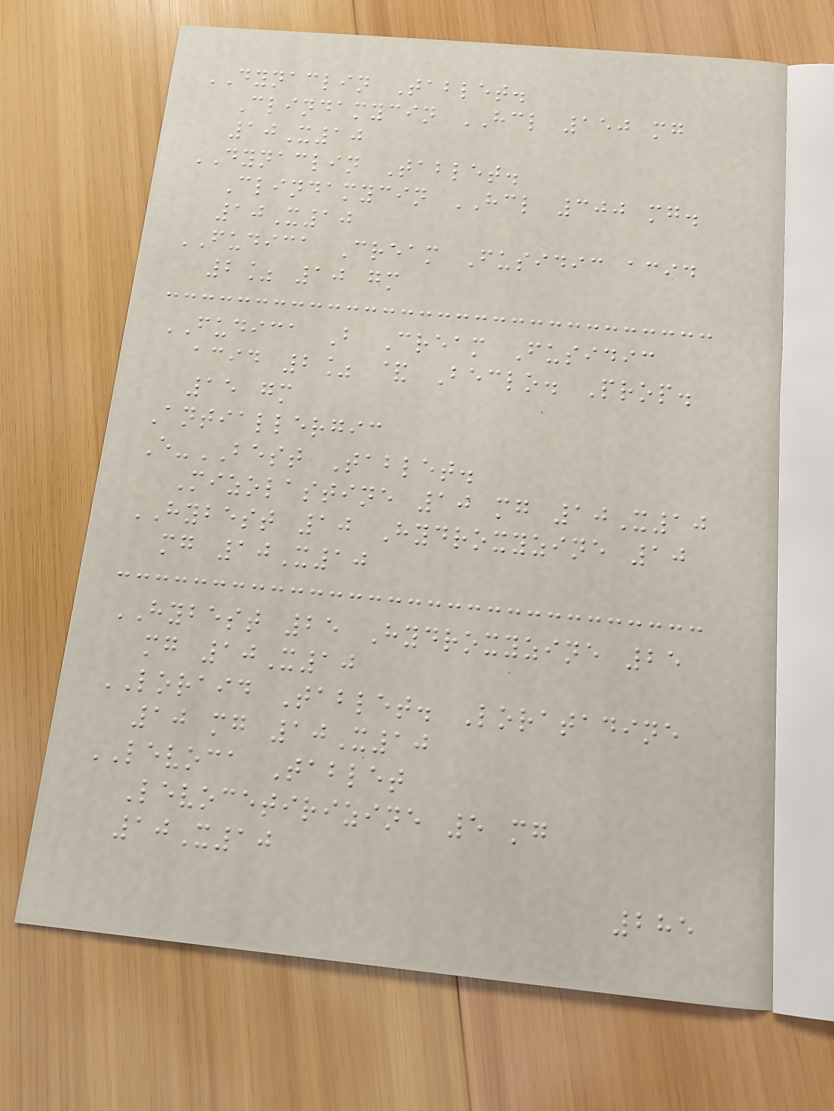DYNACLIN Tablet.
Clindamycin HCL 150 mg
10X10
DYNACLIN Tablet.
Clindamycin HCL 300 mg.
10X10
FUDICA Cream Fusidic acid
2% 10 gm
FUDICA B Cream Fusidic
acid 2% & Beclo. Prop.
15 gm
Antiallergic
E-BEST Tablet.
Mizolastine 10 mg 10X10
HYBEST 10 Hydroxyzine 10
mg 10X10
HYBEST 25 Hydroxyzine 25
mg 10X10
LORAID Tablet. Loratadine
10 mg 10X10
LEVOCA Tablet
Levocetirizine 5 mg
10X10
285
